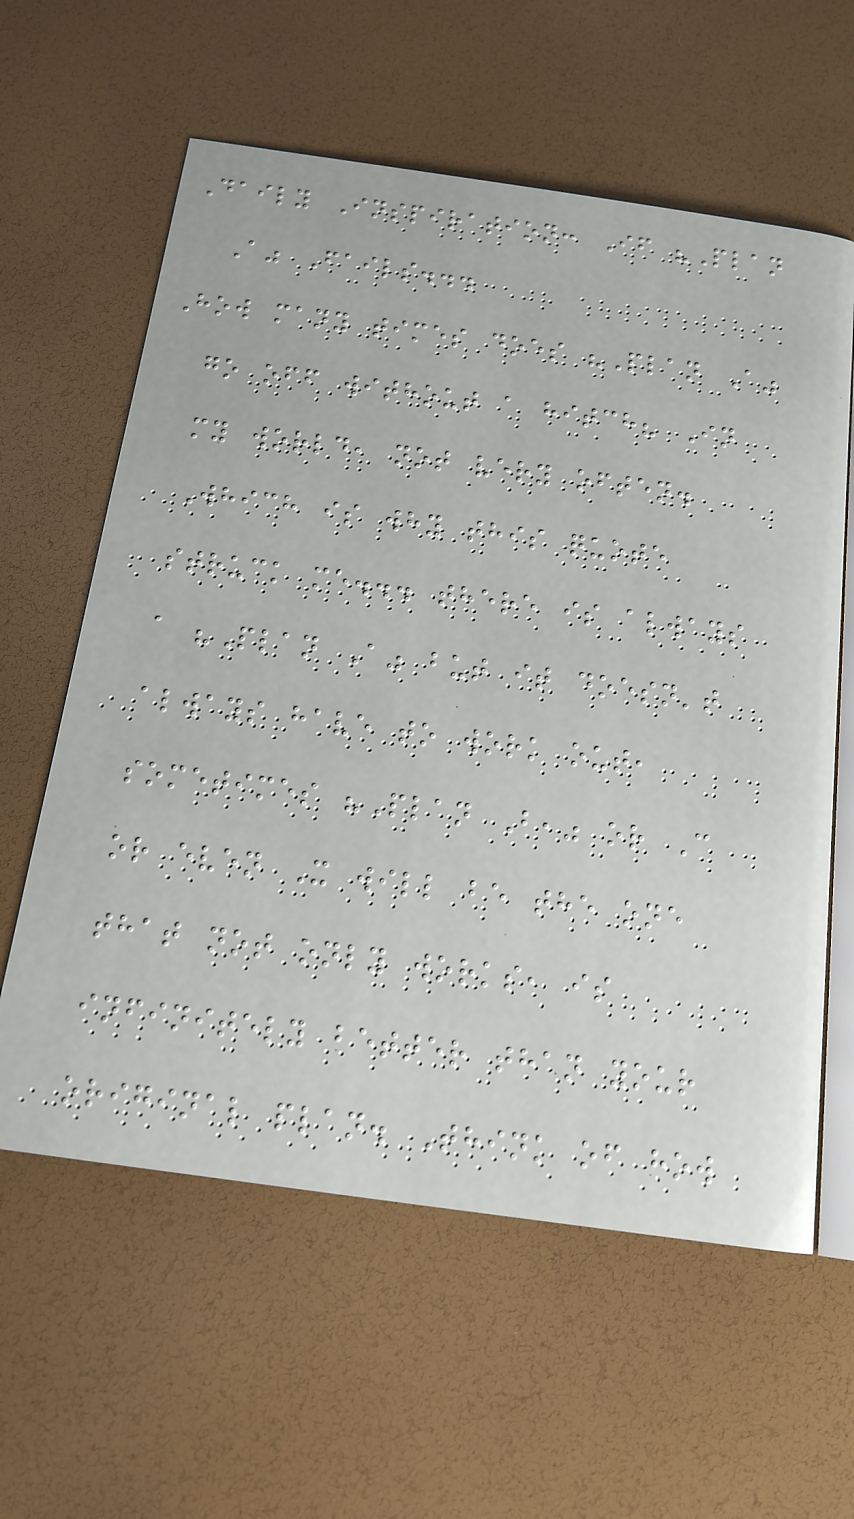Daily Inspiration: If "Plan
A" Fails...
How many times does "Plan A"
go off without a hitch? In
my world, not very often.
Which is why this quote
struck me... there is always
a "Plan A" but it doesn't
always have to work out,
sometimes "Plan B," or C
or even X will be the one
that not only works, is
infinitely better than your
original plan. Think of how
